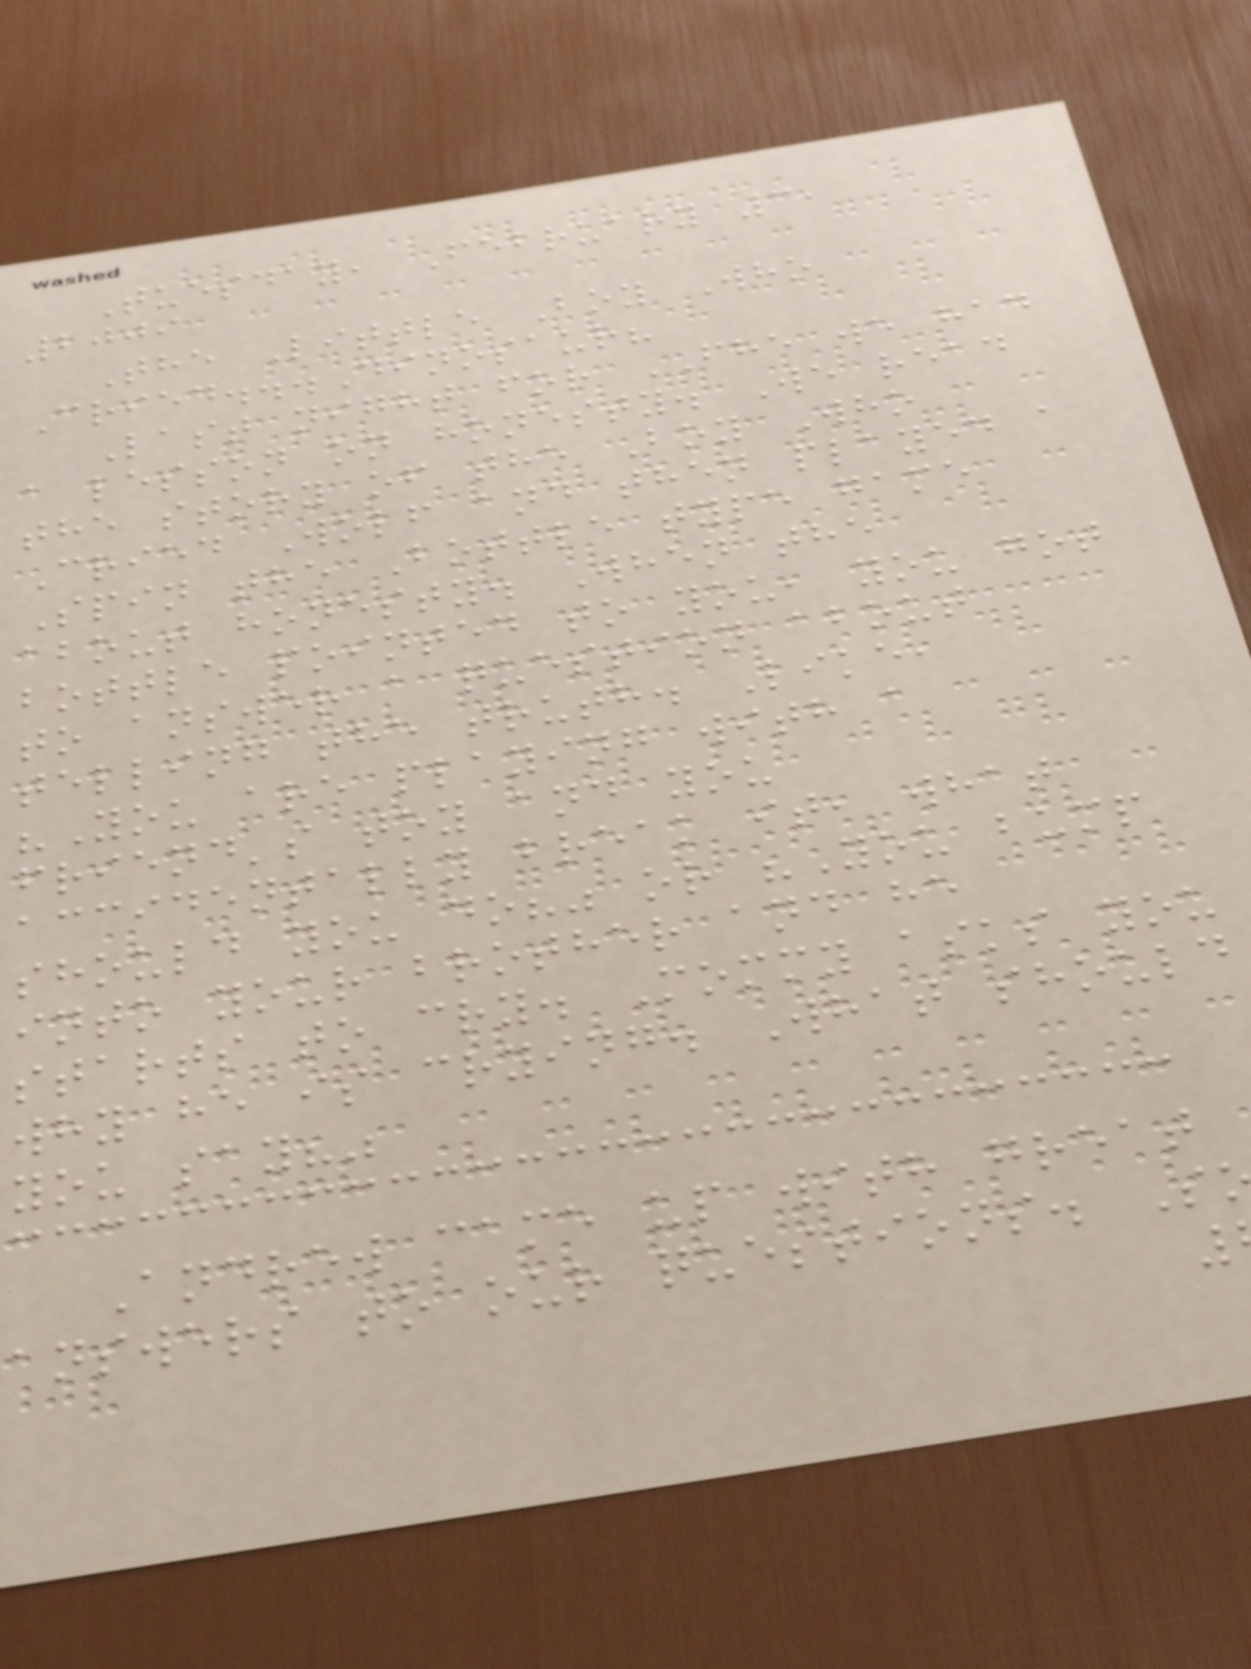Tuesday, February 3,
2009
The Little Boy Who
Cried...Dinosaur?
Last night for FHE we had
a lesson on honesty. We read
the story of the Boy Who
Cried Wolf and then played a
Spin the Bottle type game
about honesty. When the
bottle pointed to you, you got
to answer a question about
telling the truth. Like,
"You are playing with a
friend's toy and you
accidentally break it, what
should you do?" or "You bump
into your brother and he
starts to cry. Mommy asks you
why he is crying. What should
you say?"
Andrew came up with great
answers to our questions. S
